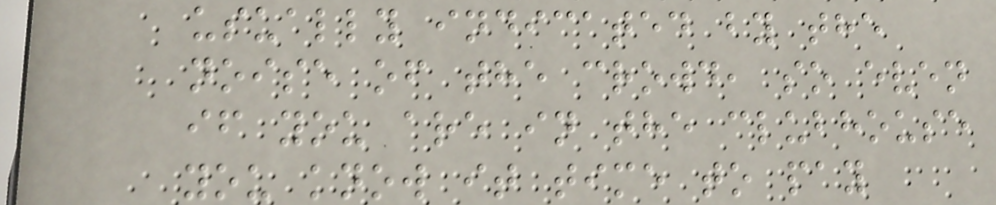usually indicated by the
noise of the crowd, so even
if you are in the clubhouse
you know it time to pay
